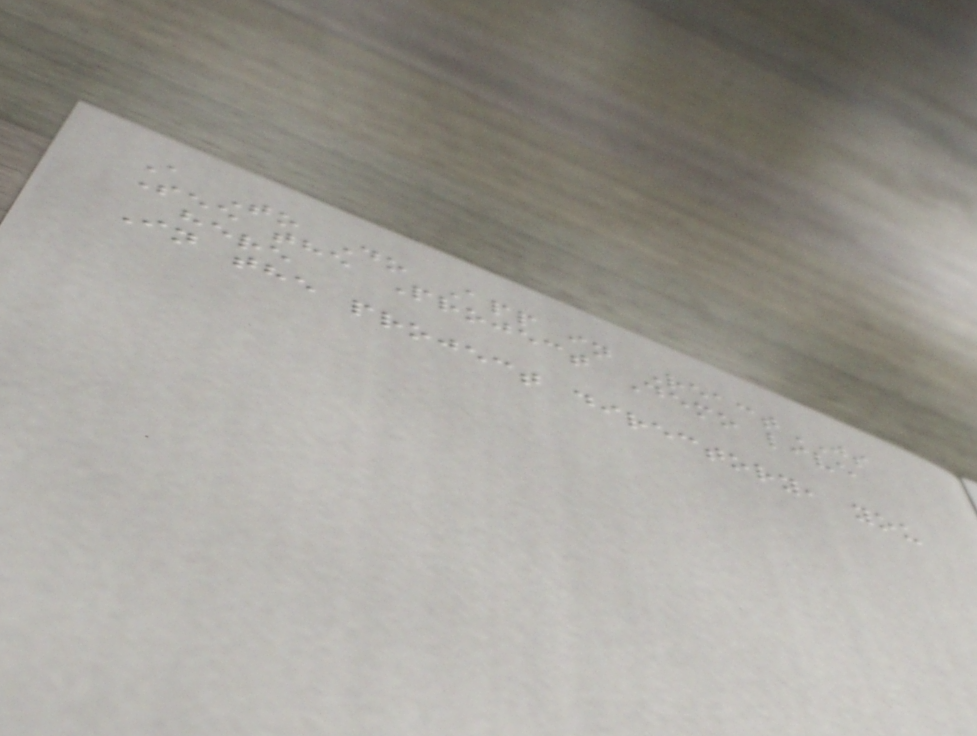A To Do App in ReactJS
See the Project Demo live
here
In the project directory, you
